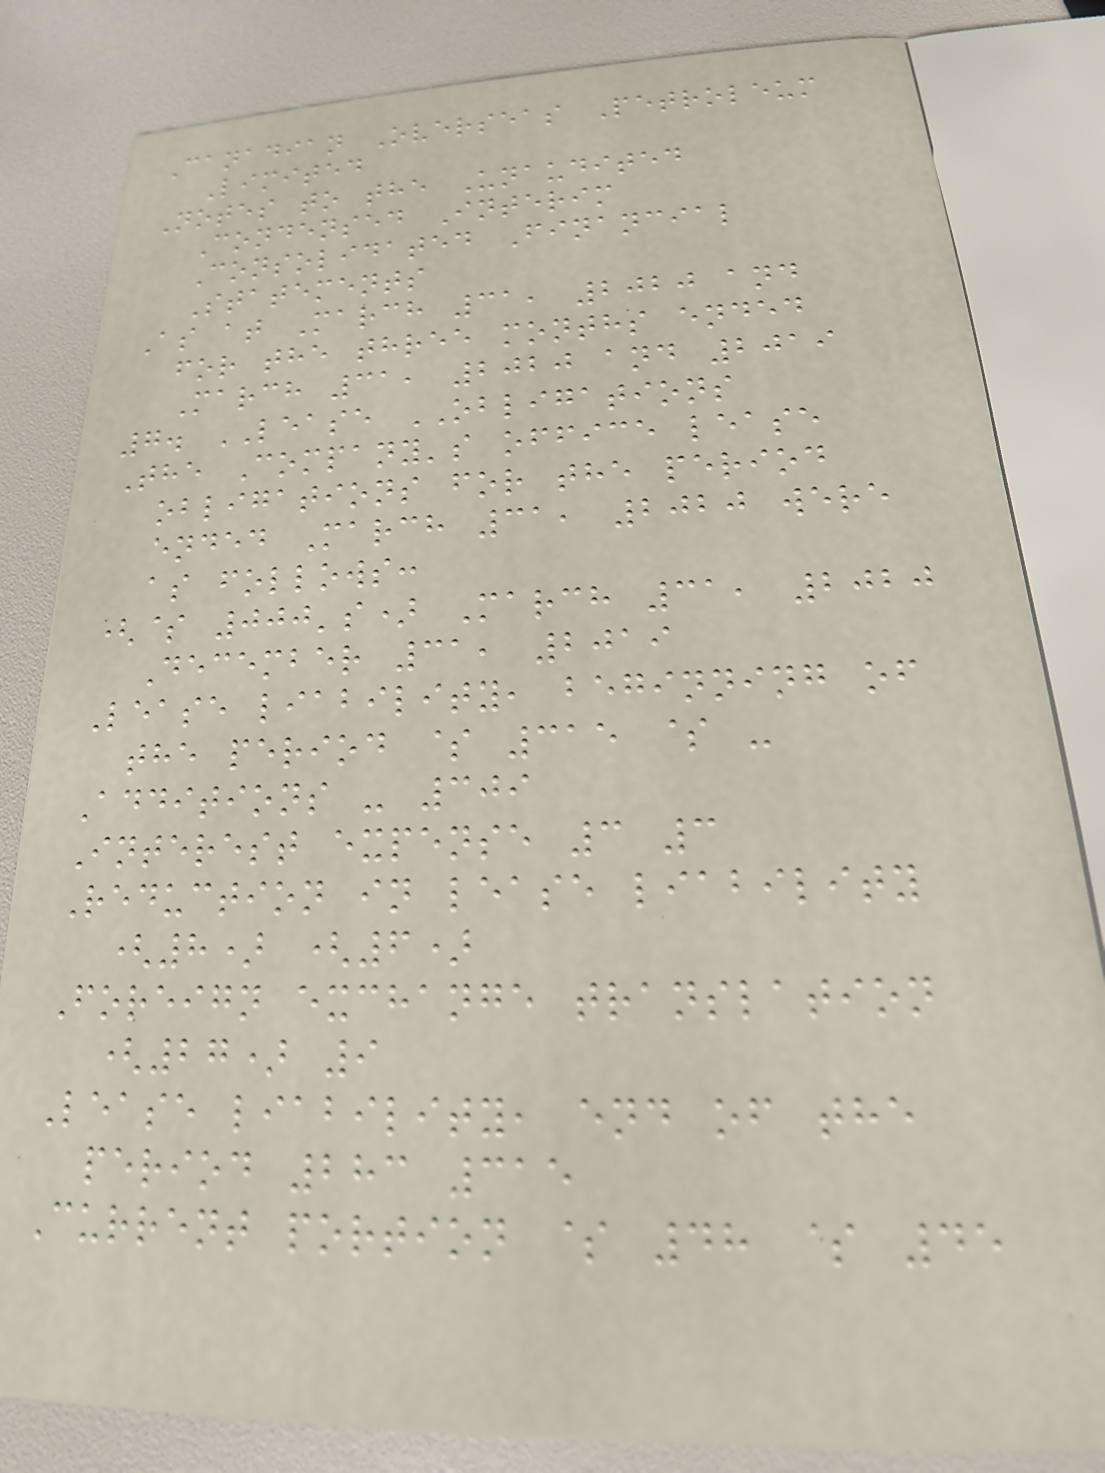Canadian Overseas Petroleum
Limited
Notes to the Unaudited
Condensed Interim
Consolidated Financial
Statements
As at March 31, 2020 and
for the three months ended
March 31, 2020 and 2019
7. LEASE OBLIGATIONS
The Company's office lease
obligations for the period
ended March 31, 2020 were
as follows:
($ 000's) March 31, 2020
December 31, 2019
Lease liability, beginning of
the period $ 315 $ -
Additions - 309
Interest expense 3 3
Reduction in lease liability
(8) (6)
Foreign exchange translation
(27) 9
Lease liability, end of the
period 283 315
Current portion $ 48 $ 45
